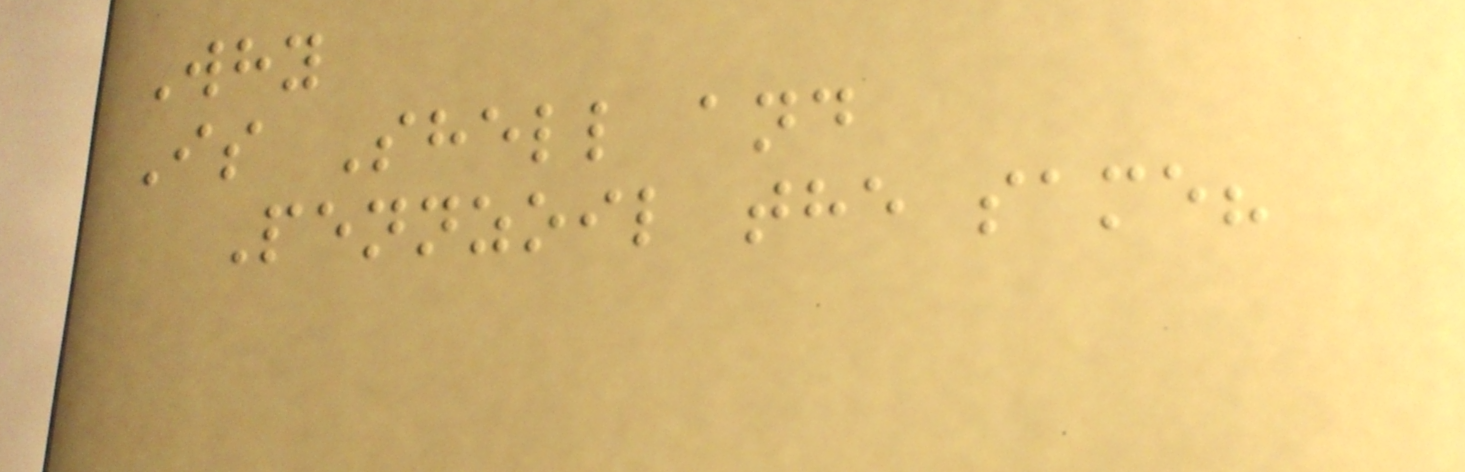Why
Is Shell and
Pennzoil the same?
